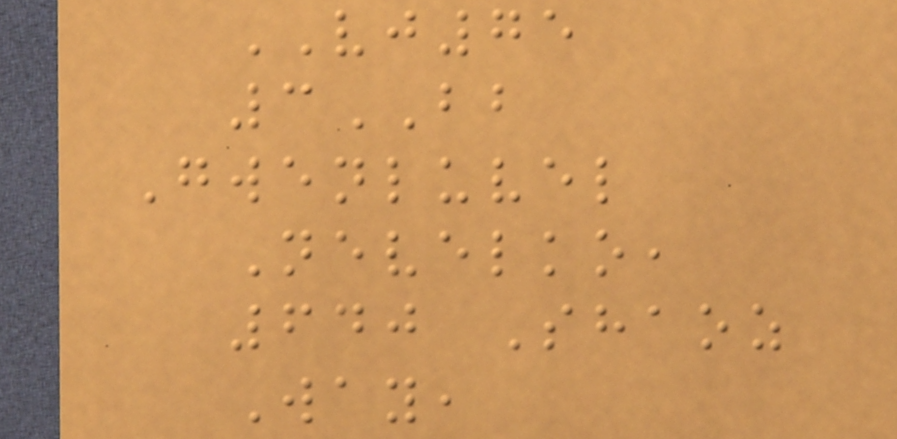VJ75
3BB
Gwenluvel
Nevelko,
640 Shaoz
Way,
